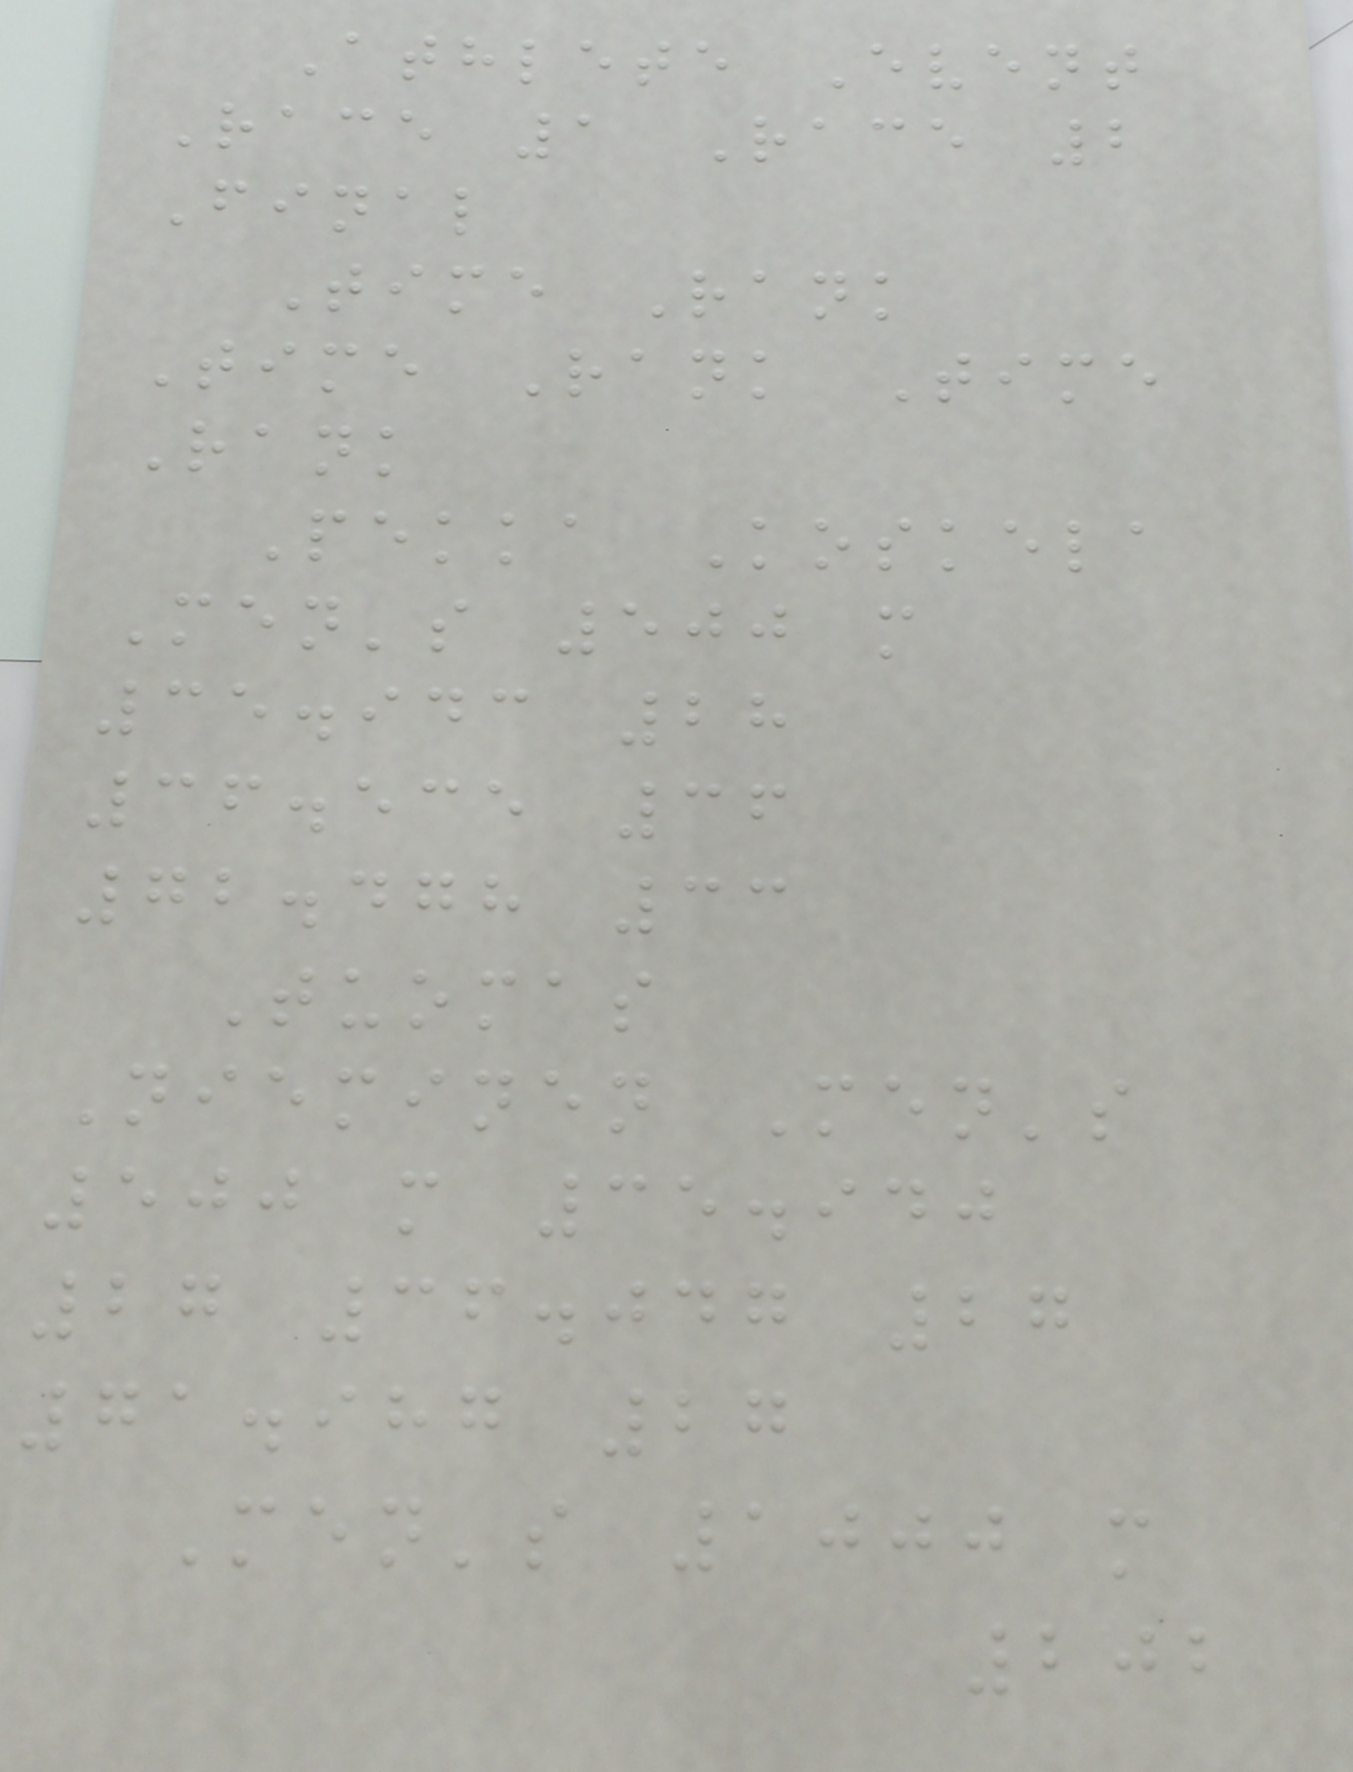Athlete Event
Race 1 Race 2
Final
Time Rank
Time Rank Time
Rank
Pekka Koskela
Men's 500 m
35.943 28
36.535 36
72.478 33
Tuomas
Nieminen Men's
500 m 35.940
27 36.047 27
71.987 27
Men's 1000 m
202
